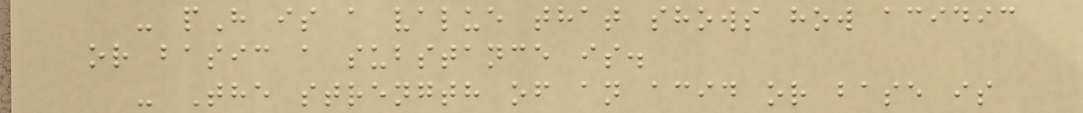- pH is a value that shows how acidic
or basic a substance is.
- The strength of an acid or base is
